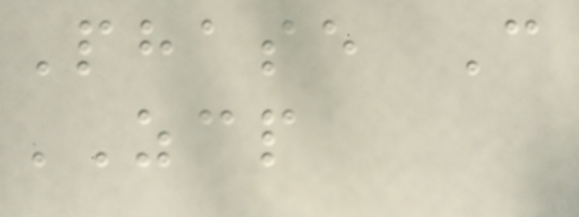Phase C
ZCP
